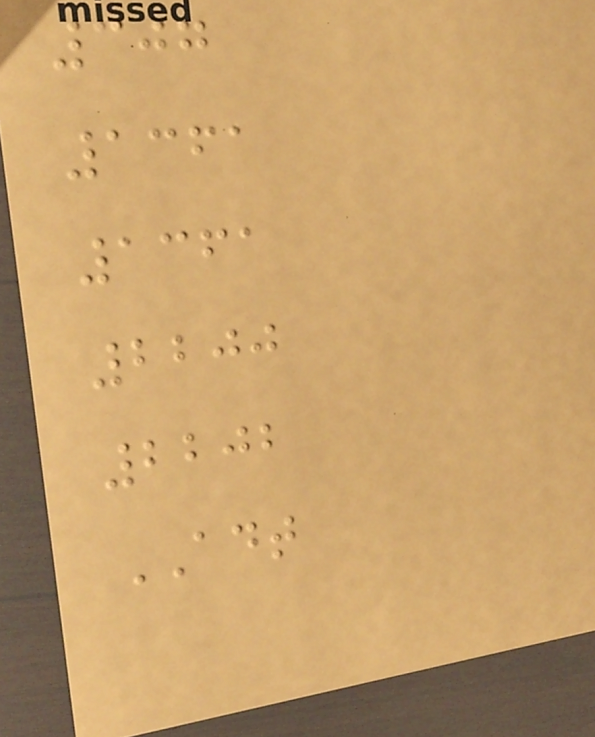307
1361
1361
2200
2202
ADT
